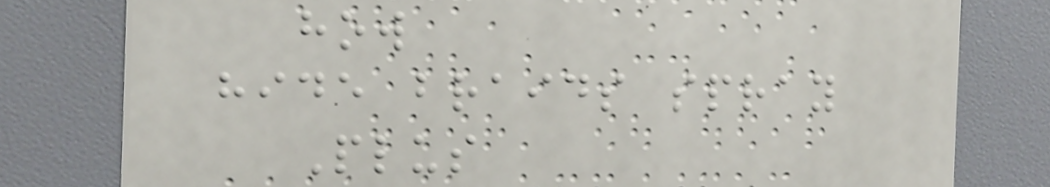how
hide braids spray
Plus
